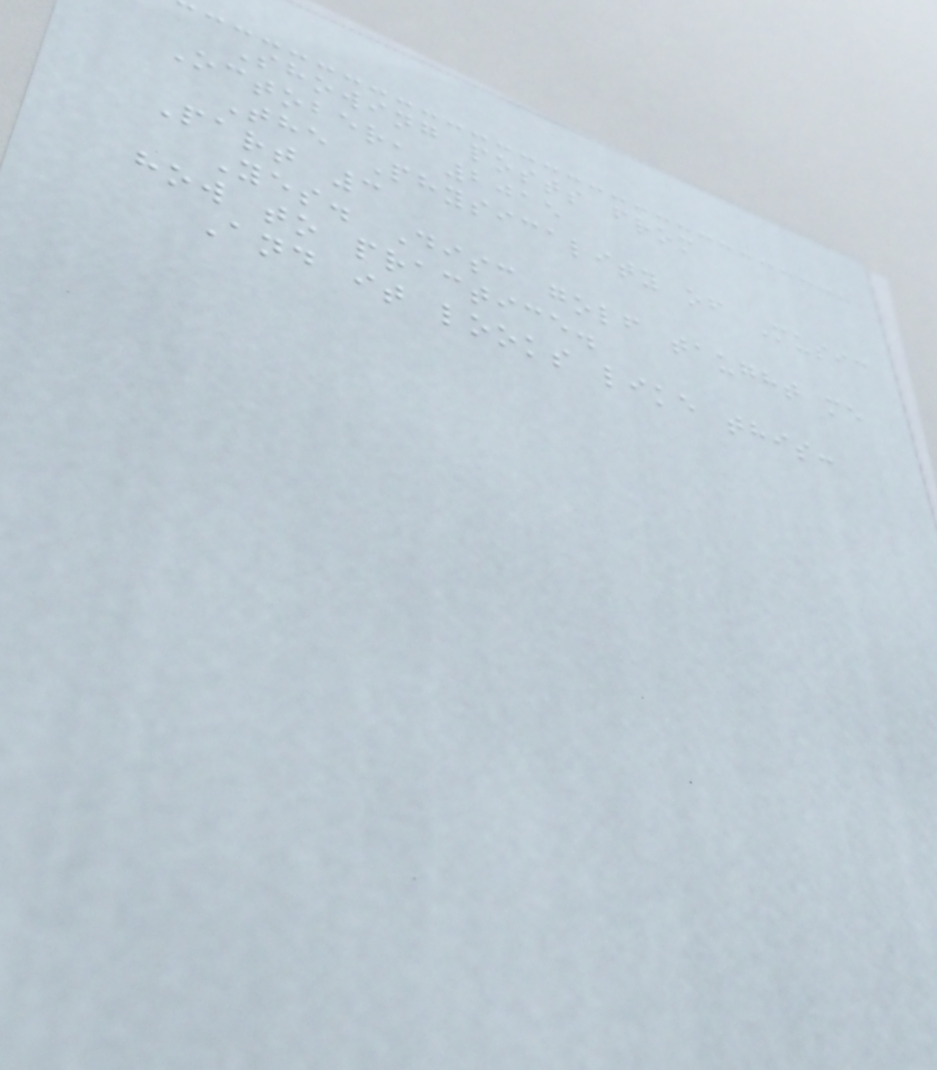Showing posts from
October, 2015
The Physicality of Music
Part 3
Yes. Disc golf taught me
how to practice.
And it looks like this:
